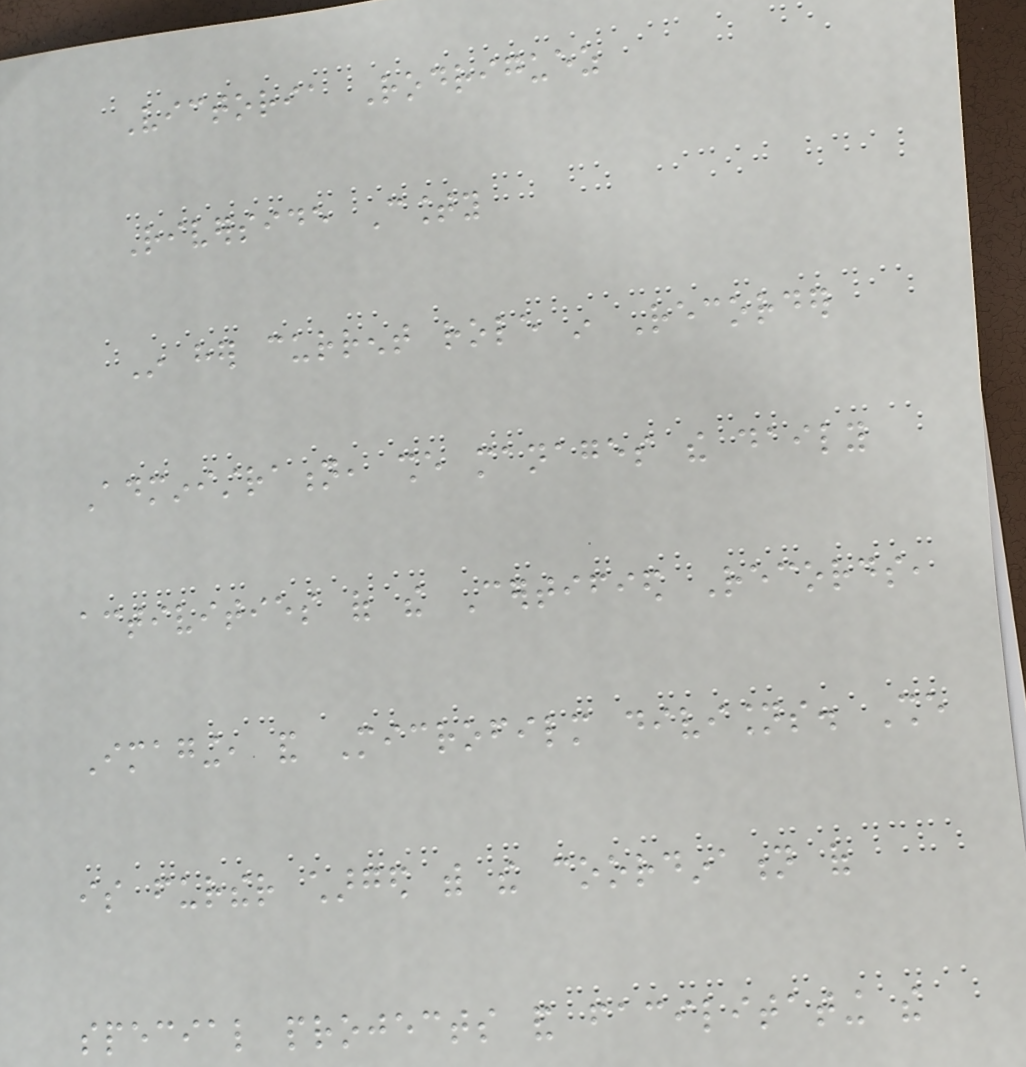Victoria Rodriguez
Riverside County
In her current role in Recorder
Administration, she manages the daily
activities of the Certified Records,
Imaging, and Microfilm divisions. She
is further charged with the coordination of
special projects and facilitating the
